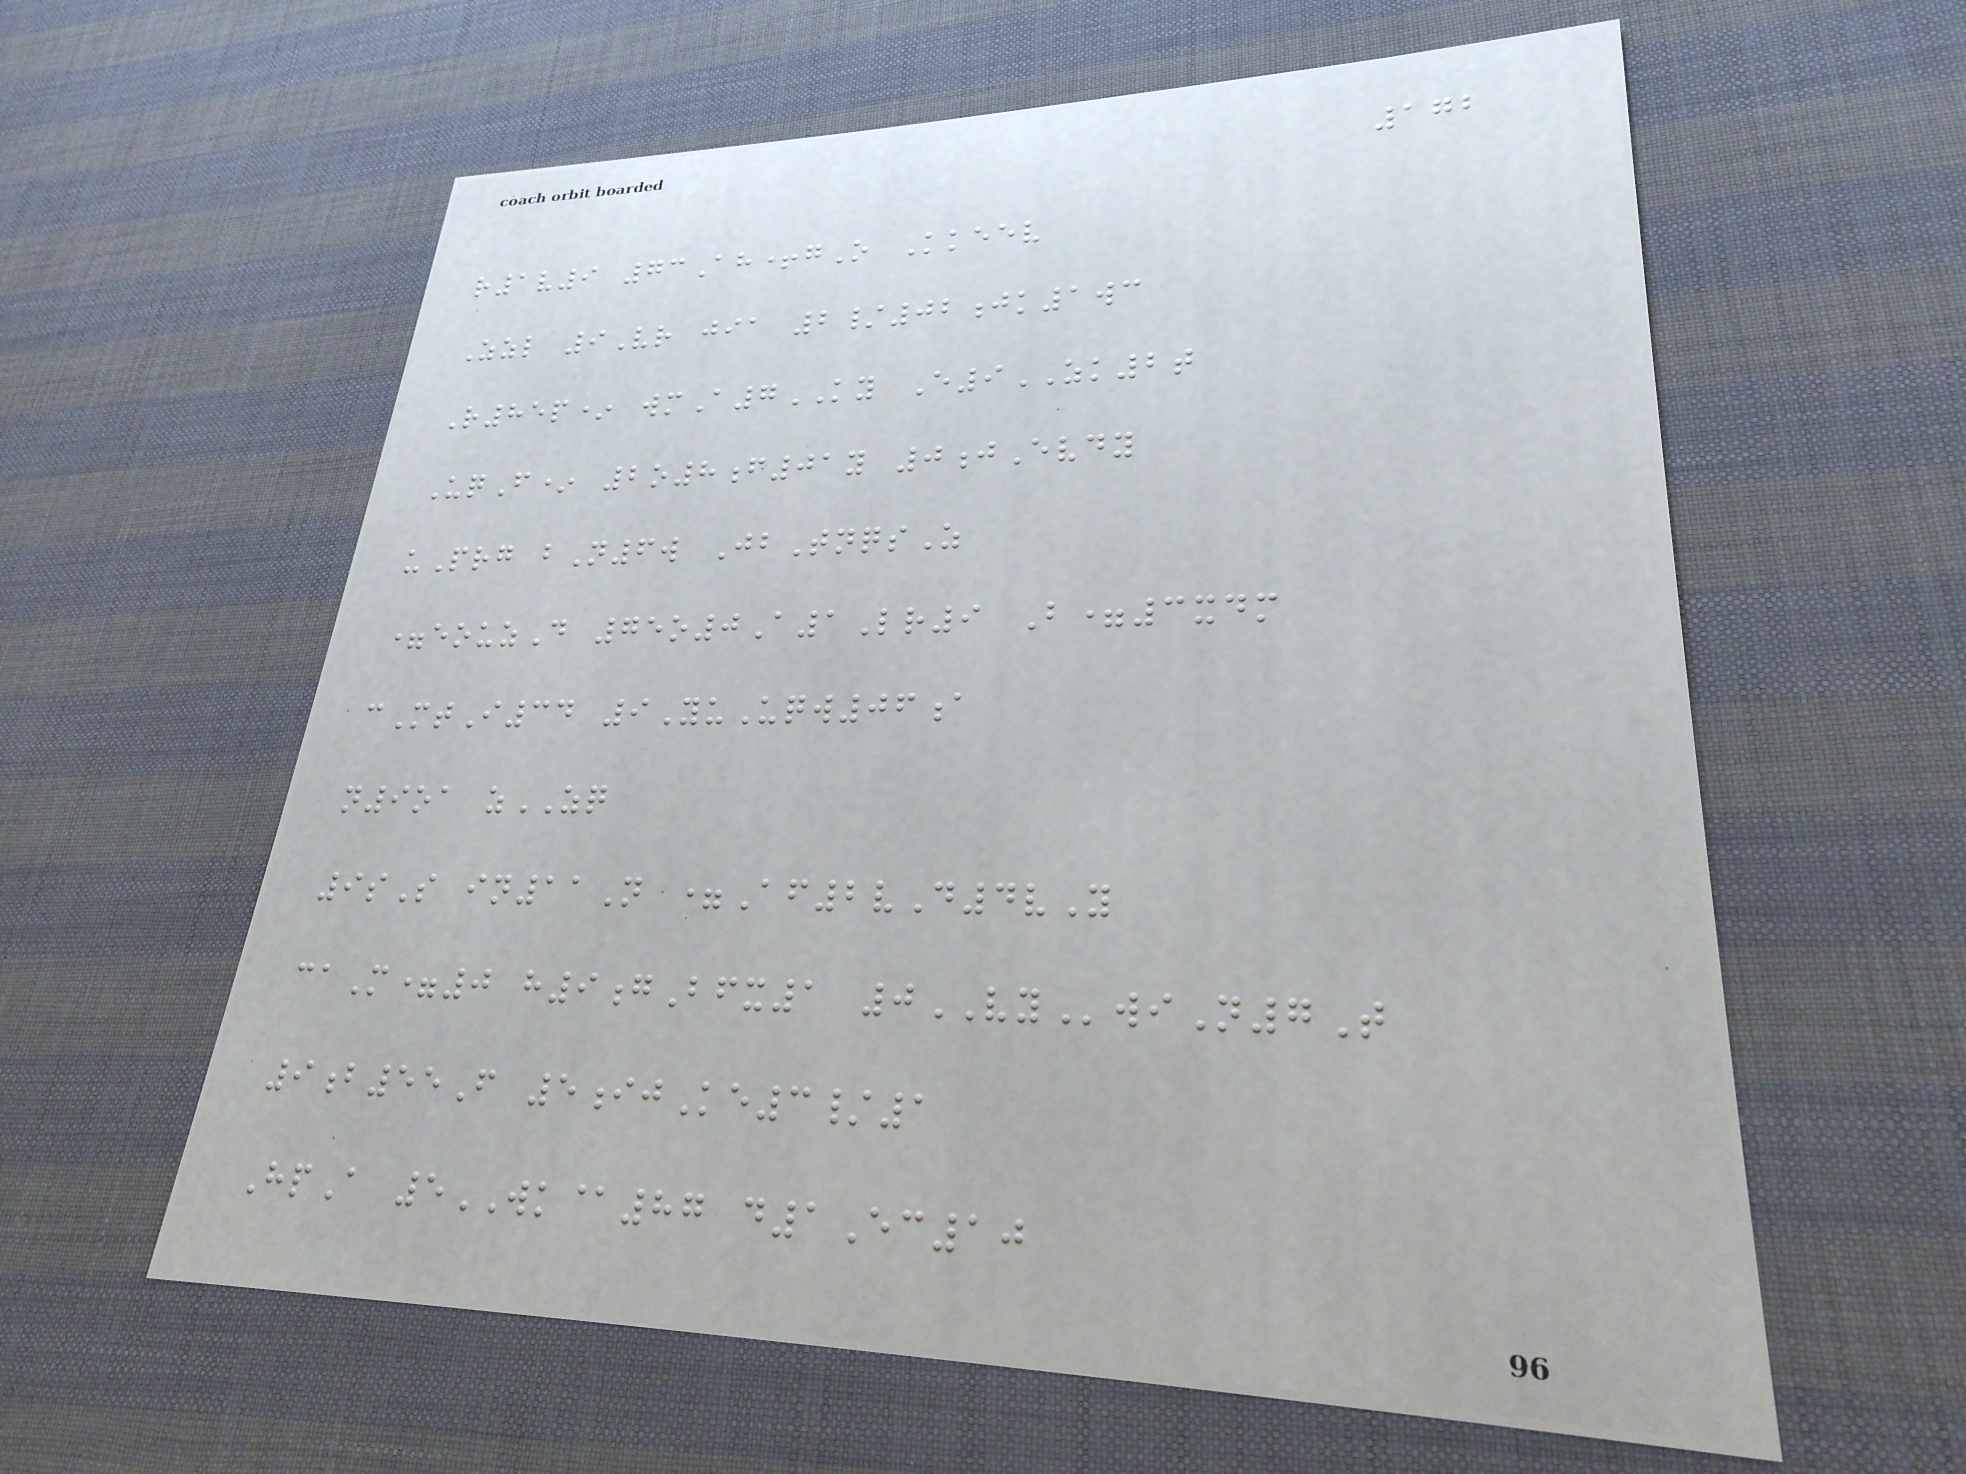172
r1v9 73Ah+gO Kkeev
Zzl 9Vr jia 2/02jk1wc
R85p* wmA7KY E9ZK2t
UqF* 2o8f01y 0jEvdy
uPrg bN6w JbTnqsZ
=eouzD 75o0A1Lr9 B=3xdm
cMtI34 9YuUqw06a
n9oa zZQ
9sS in11N =Af2vD4vY
caM=0 h9gBfx1 0VYwiN7T
9b55F 5ijKe3/1
HpA 5WK@87 d1Ec10
